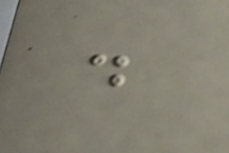.
